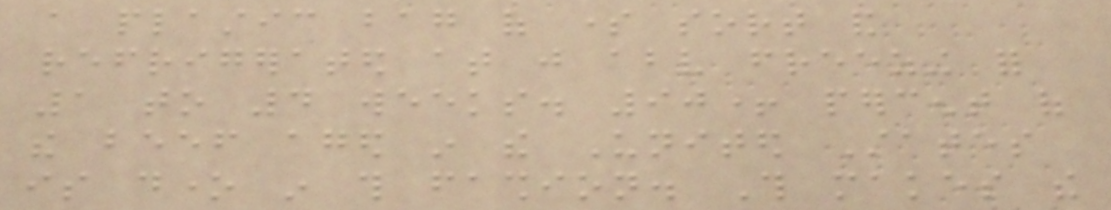a plastic bag of some sort and
refrigerated at just above freezing for
1 to 4 weeks. 90+ percent of
the beef aged in the United States
is done in this fashion. This makes the
